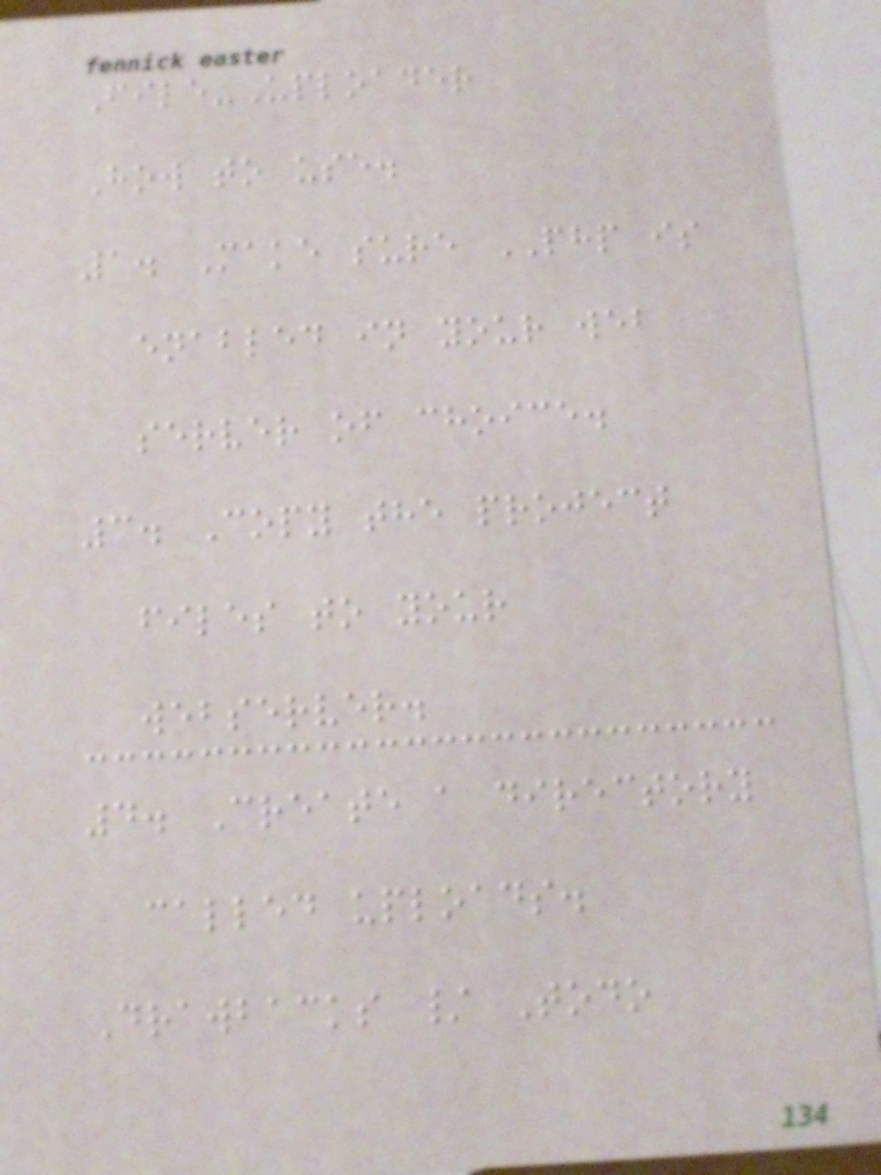File-Uploader
How to use.
1. Make sure PHP is
enabled in your web
server of choice.
3. Copy the project
files to your
webserver.
4. Create a directory
called uploads.
Drawbacks / Todo
